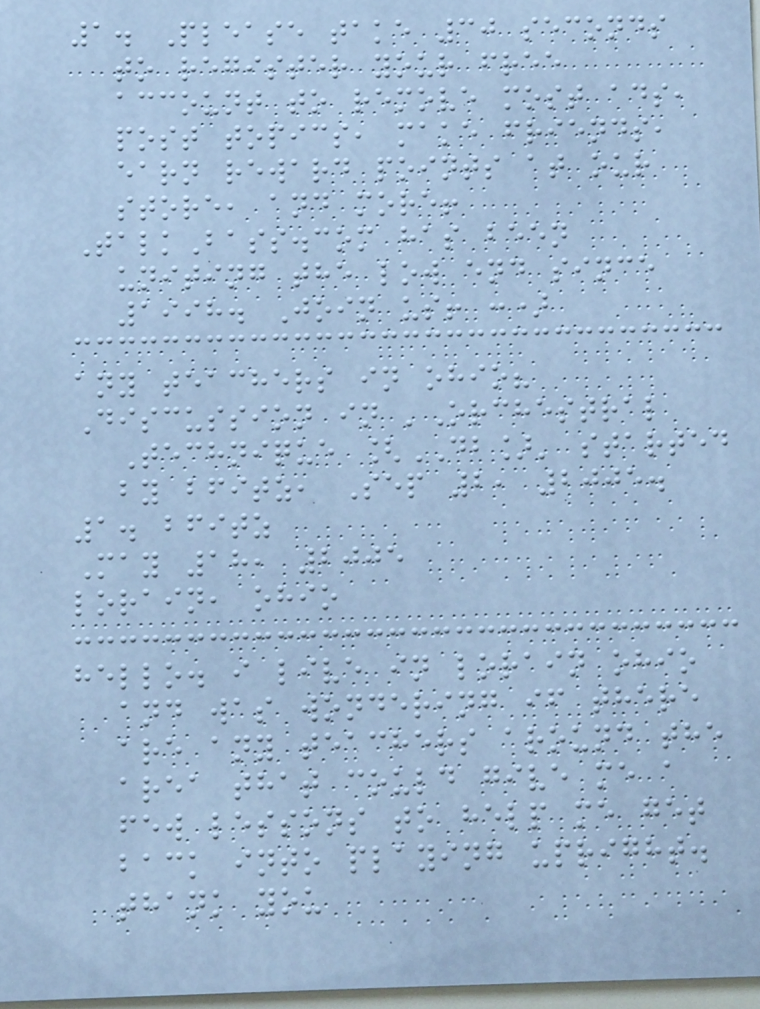1. Please take 30 seconds
to register your free
account to remove most ads,
post topics, make friends,
earn reward points at our
store, and more!
TalkBass.com has been
uniting the low end since
1998. Join us! :)
any teachers in ohio?
Discussion in 'Orchestral
Technique [DB]' started
by bfitz, Sep 2, 2005.
1. bfitz
May 18, 2005
lorain, ohio
hello. i live in lorain ohio
and was wondering if there
are any teachers around the
area that could give me a
few lessons to help me get
back into playing upright.
thank you
